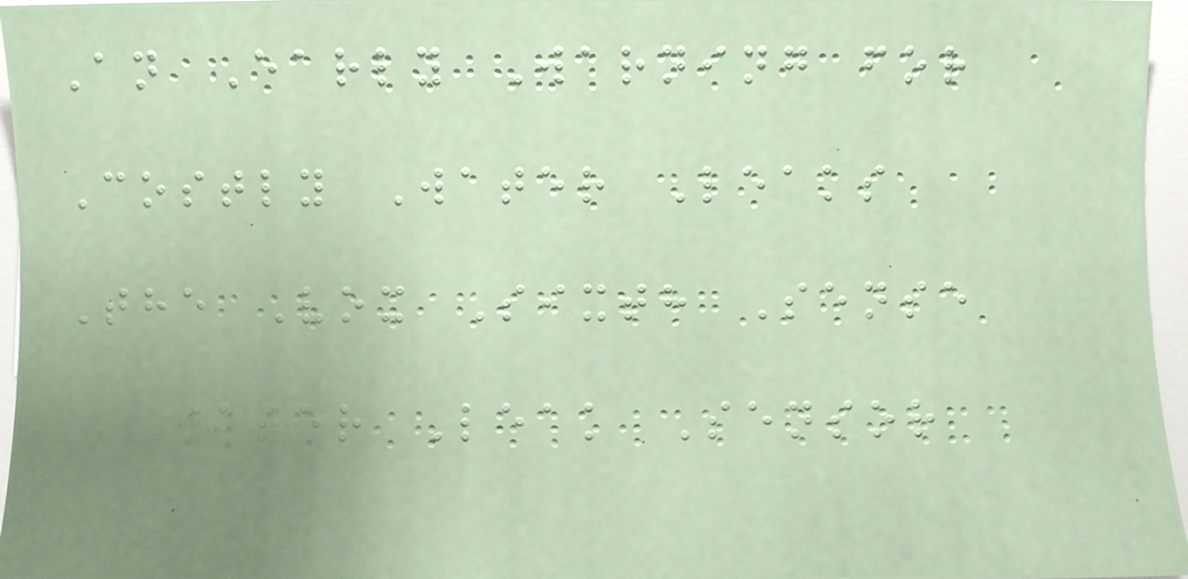An Early Warning for
Costly Water Leaks
The Vox Sixth Sense
Water Leak Sensor
